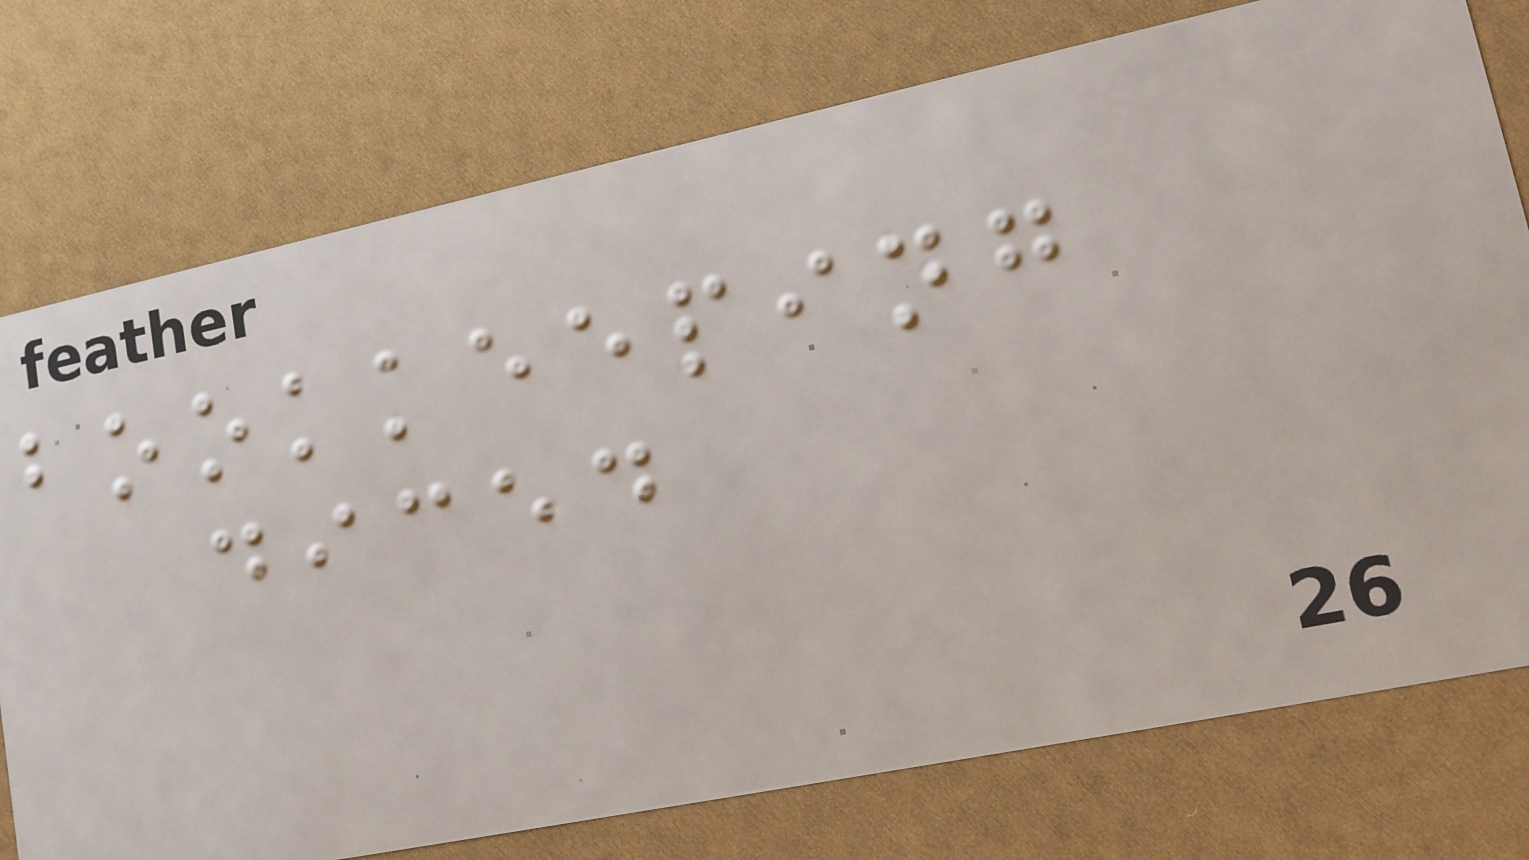bookkeeping
diced
